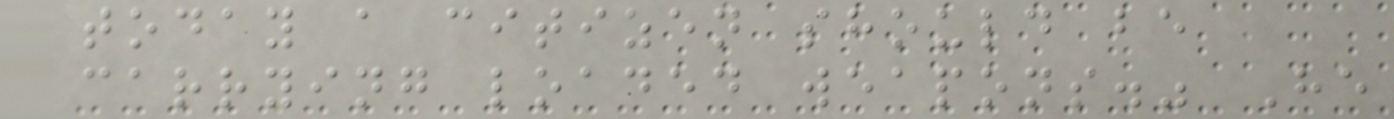today a citizen should be
carrying loaded weapons." He
